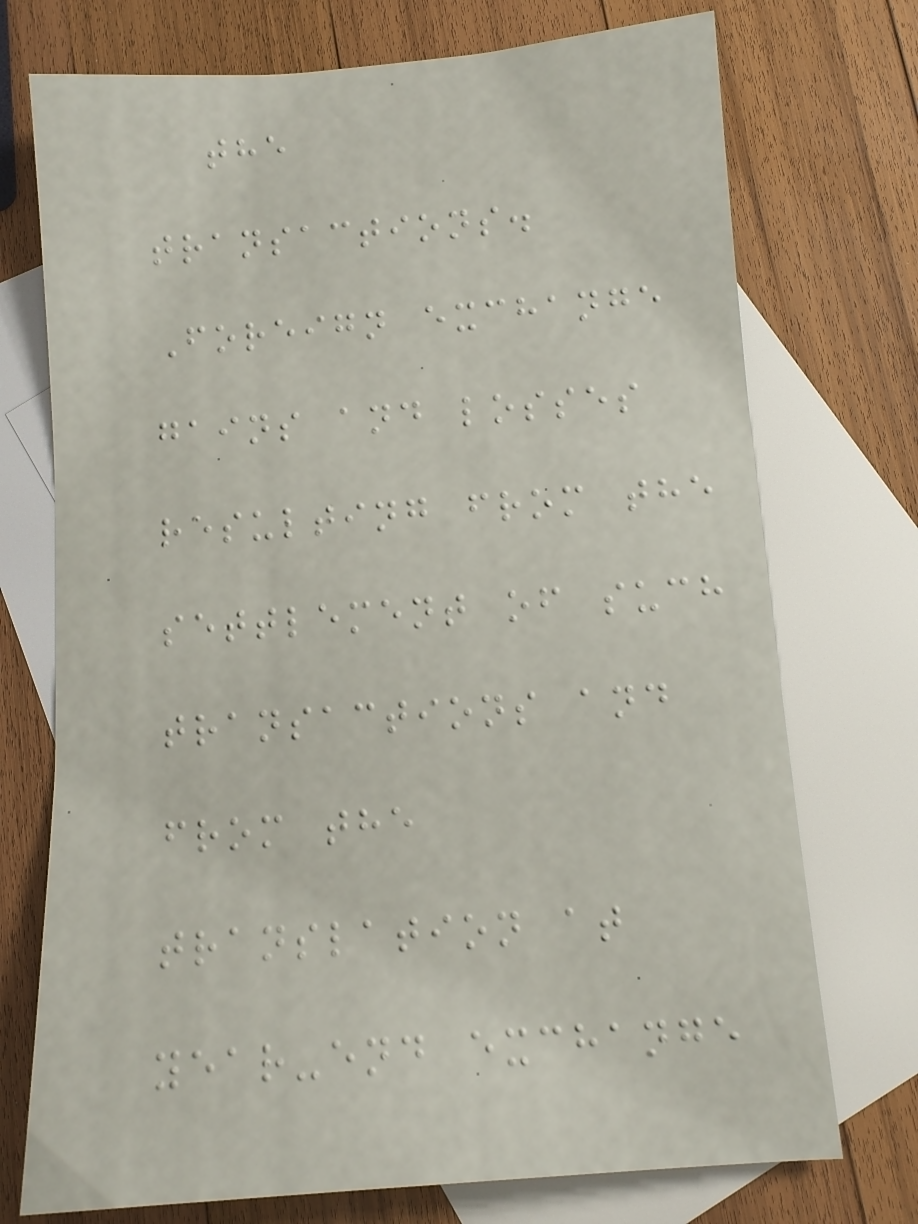the
transactions.
Foreign exchange
gains and losses
resulting from the
settlement of such
transactions and
from the
translation at
year-end exchange
